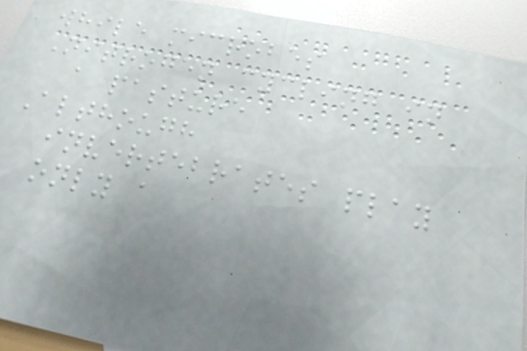while microbes
Nitrogen cycling in
a pasture
Although
invertebrates play
only a
